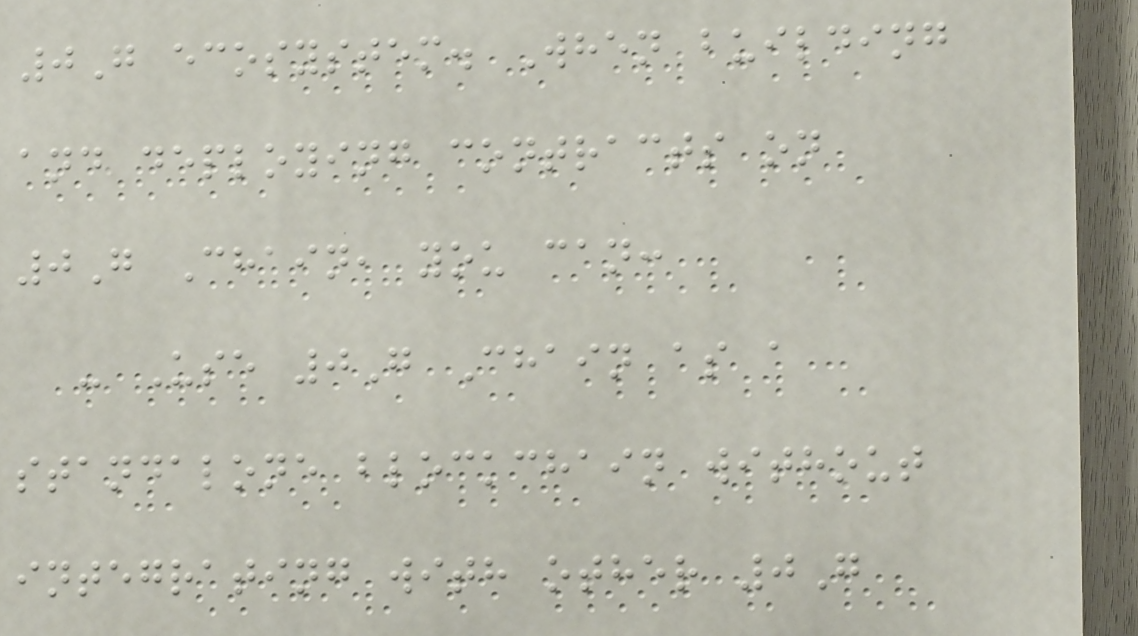0G ecosystem. When building
and deploying contracts on
0G Chain, you can:
- Use 0G Chain as a
standalone blockchain without
integrating with other 0G
